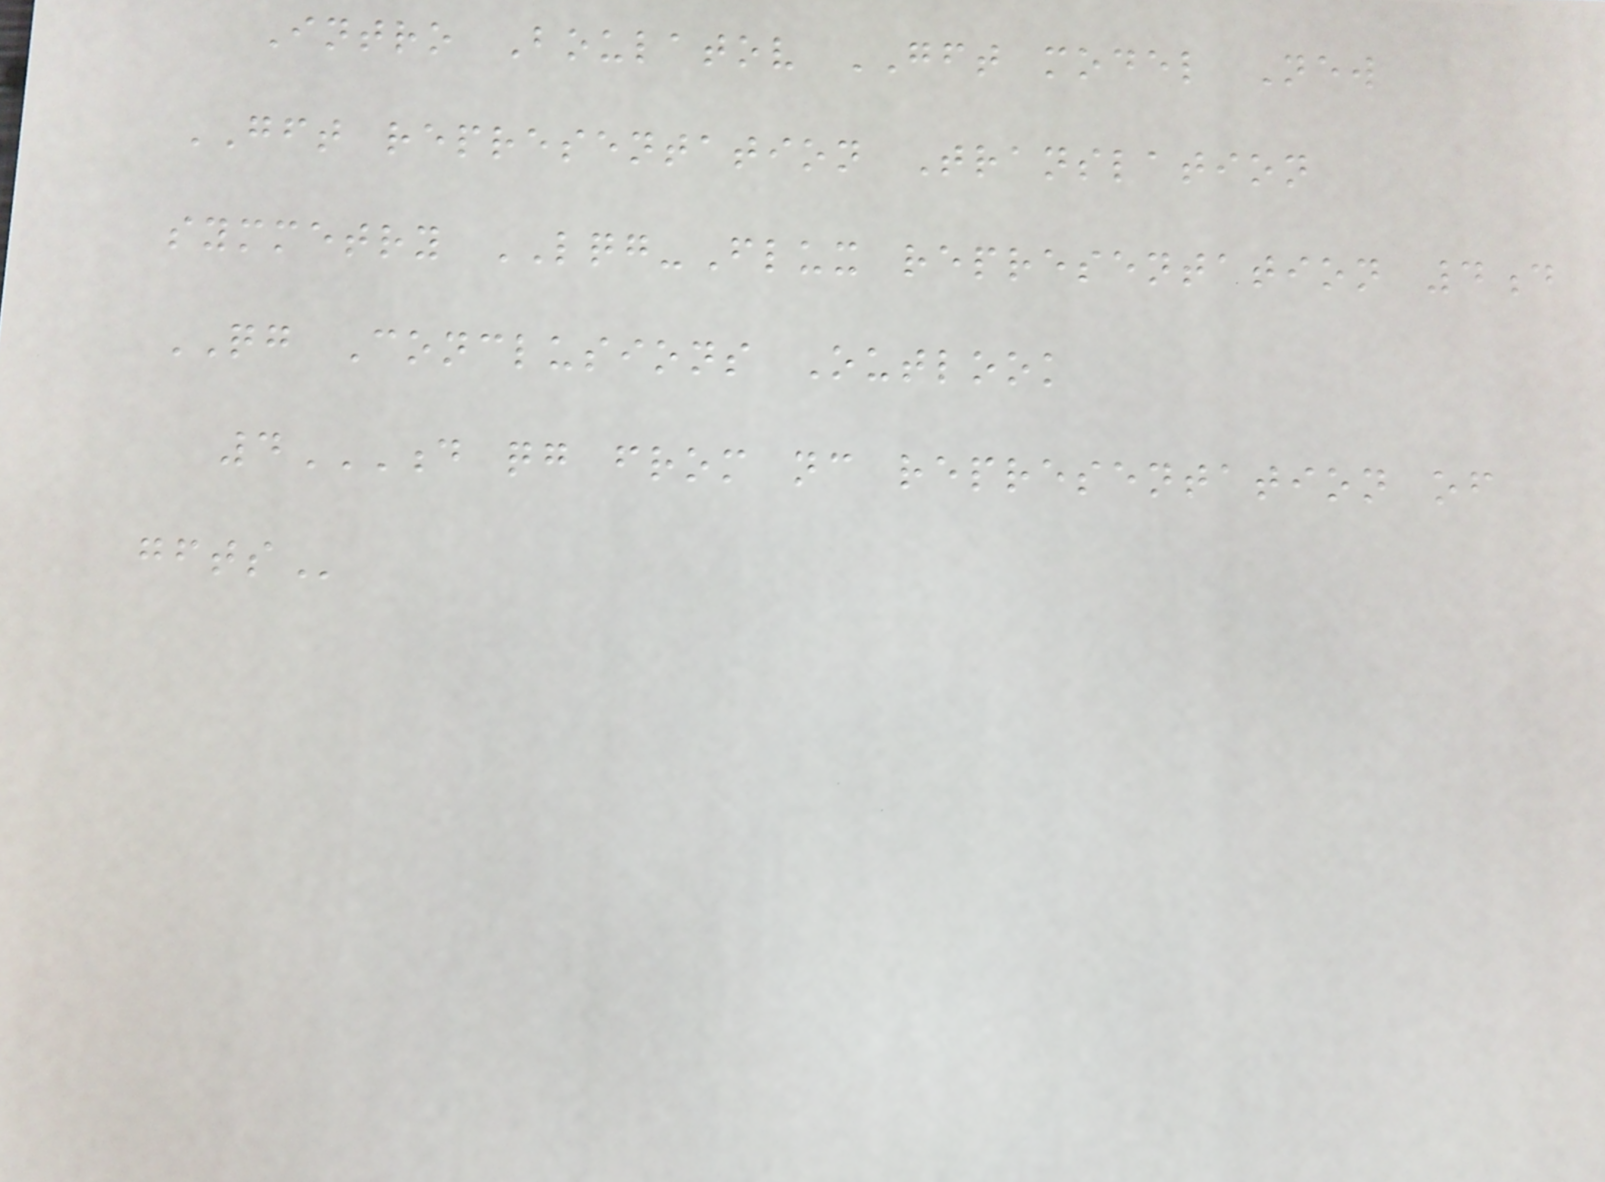Intro Boulatov GFT model New
GFT representation Translation
symmetry LQG-Flux representation 4d
QG Conclusions Outlook
4D QG FROM NC REPRESENTATION OF
GFTS
